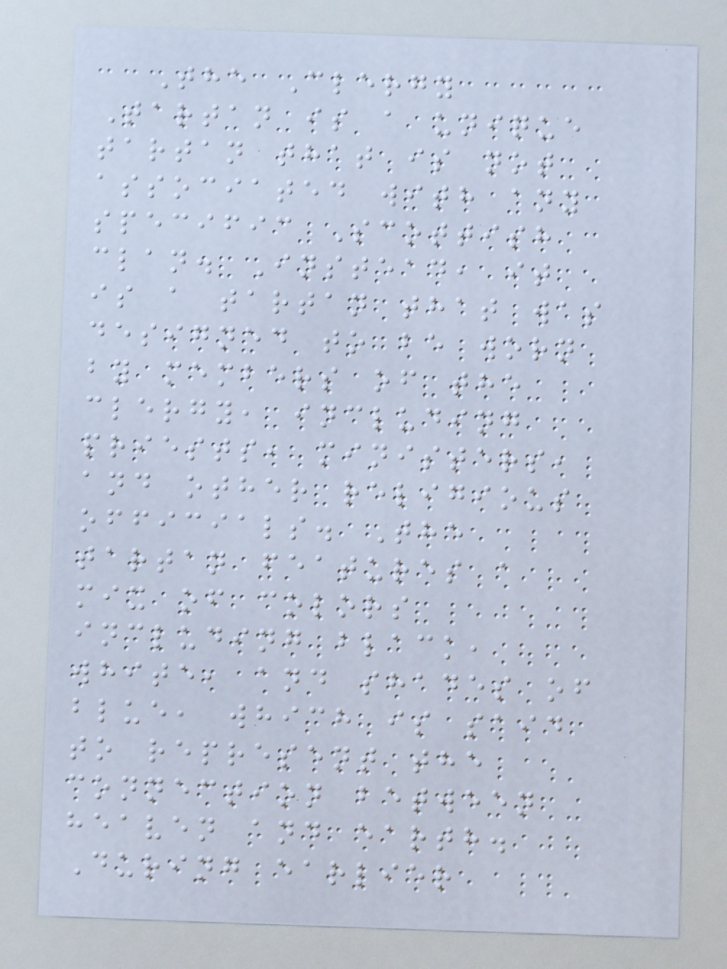The Clergy
Tartan is a unique
tartan that is not
associated with any
specific Scottish
clan. Instead, it
is a tartan that was
designed to be worn
by members of the
clergy, including
priests, ministers,
and other religious
officials. The
tartan features a
mix of colors
including black,
white, and shades of
blue, which is said
to represent the
connection between
heaven and earth.
During earlier
